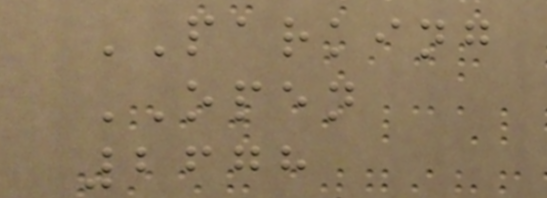PARKING
OPEN
2678
